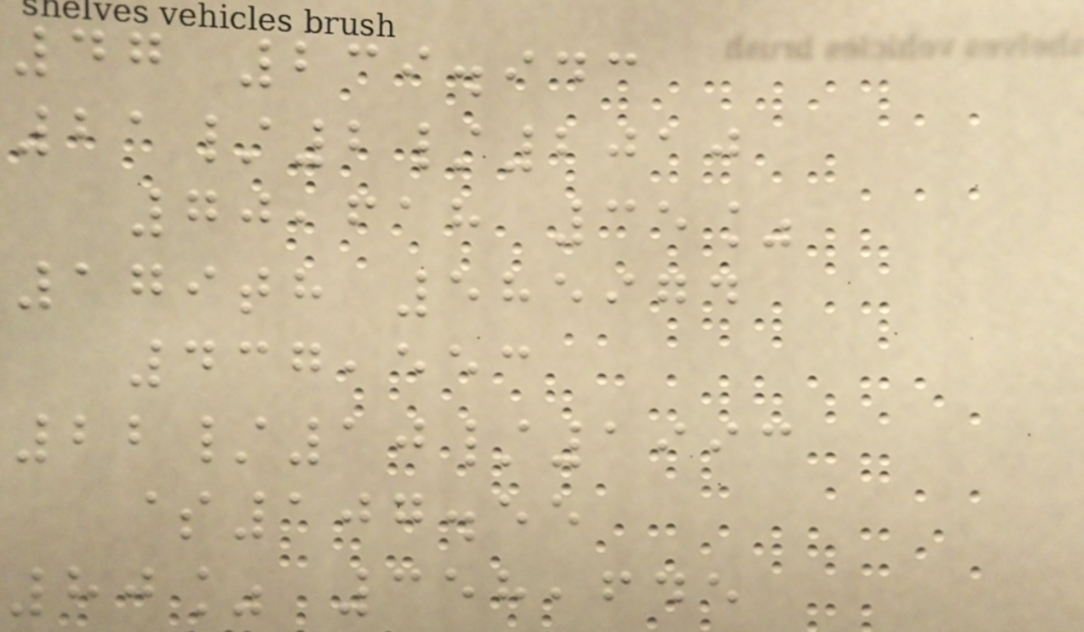47 239.943
21/2/2010
70,618 35%
179th 585974
437,553
22/10/1993
$107.55
80% 358,645
